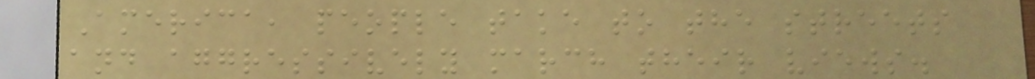America, people take to the streets
and aggressively march their views.
